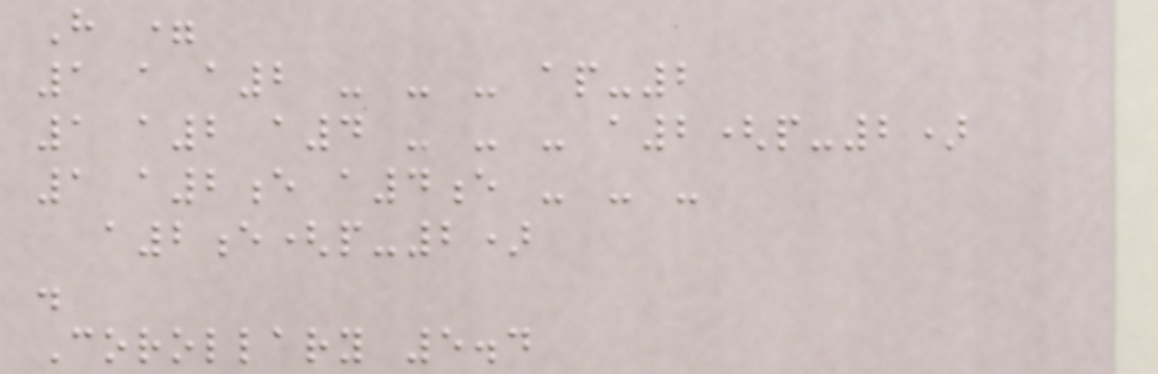H =
1 a a2 - - - ap-2
1 a2 a4 - - - a2(p-2)
1 a2e a4e - - -
a2e(p-2)
.
Corollary 5.4
